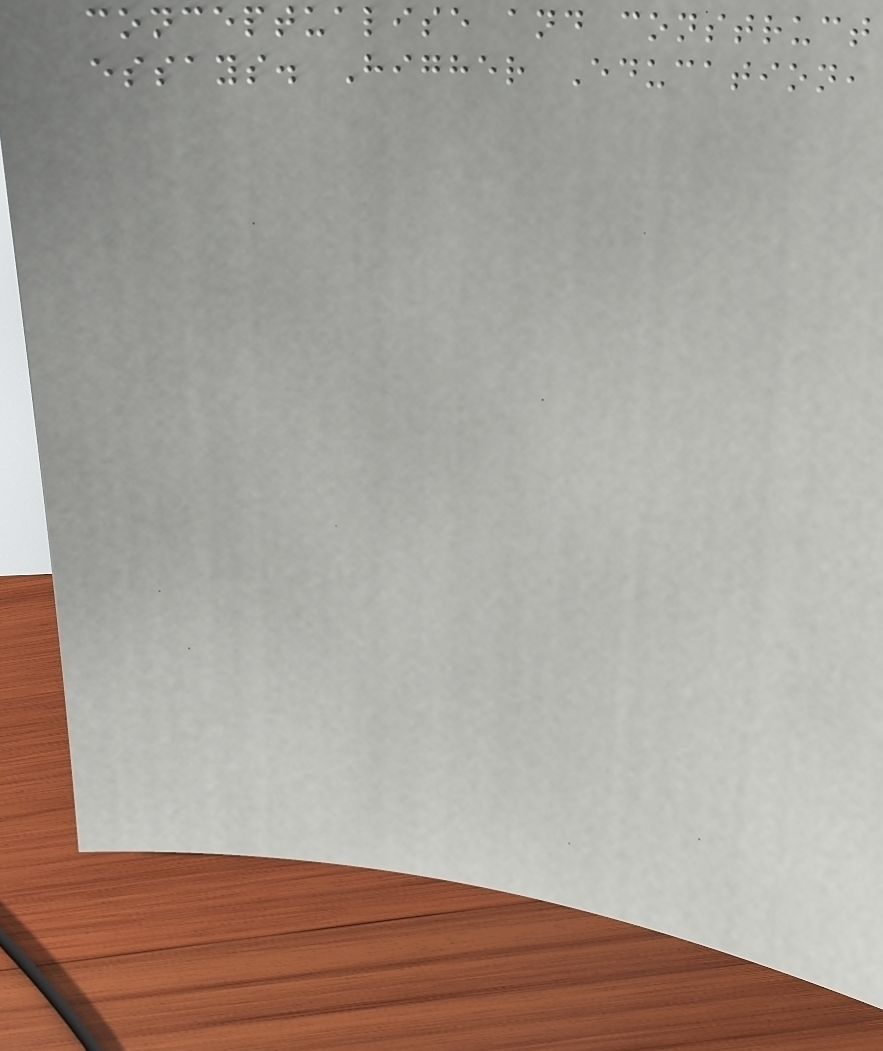conceptualise and construct
essays. Higher Education,
